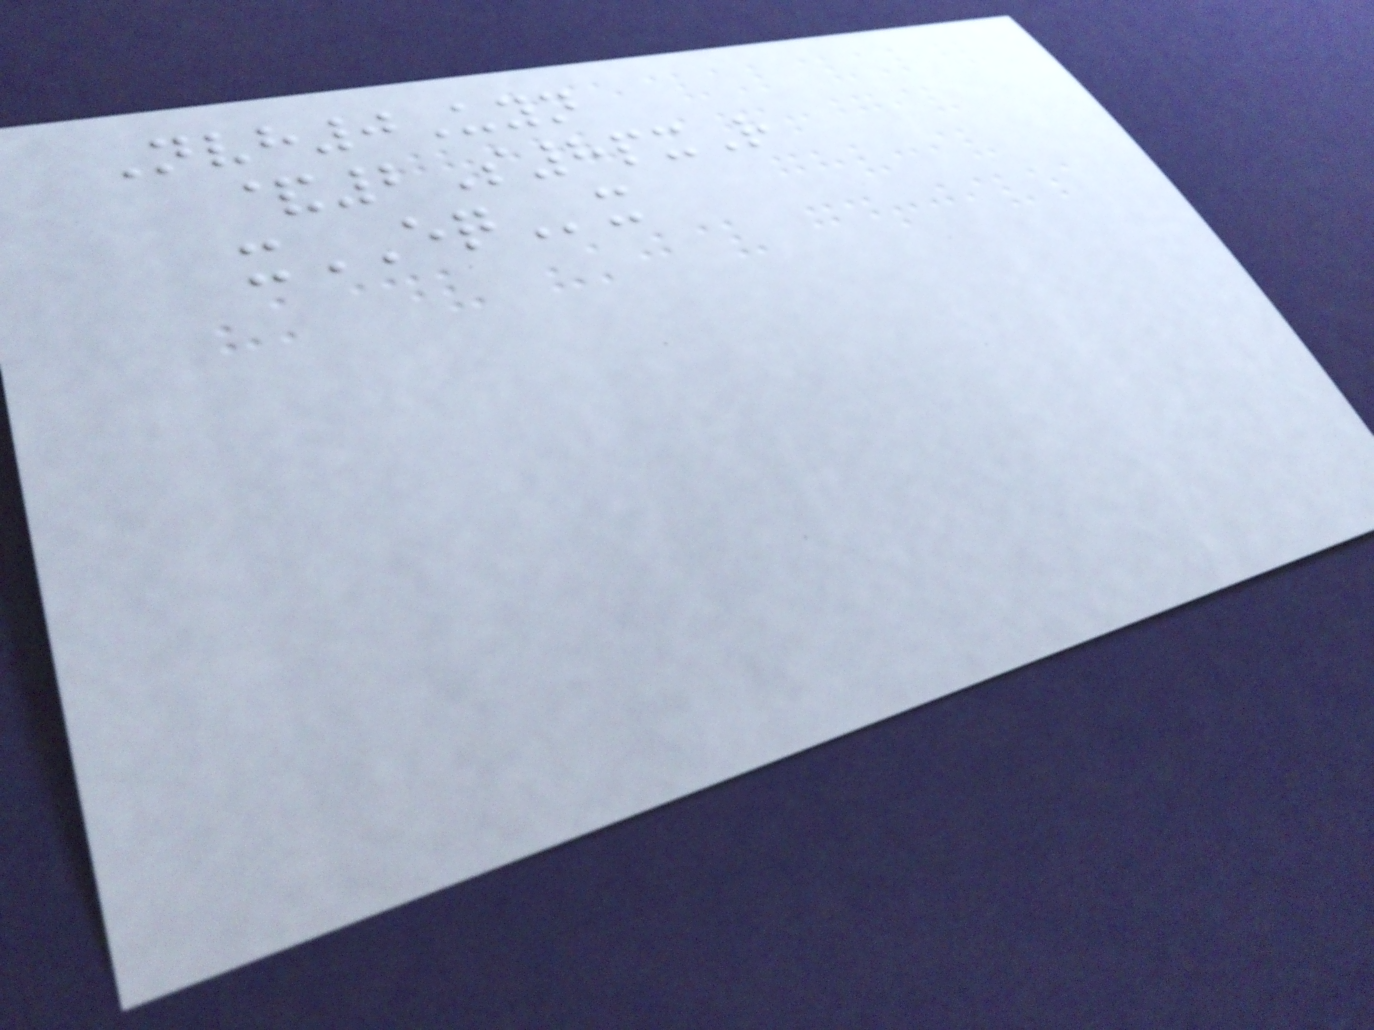Nvh0Uyn
&2S8pxR
xEQx
